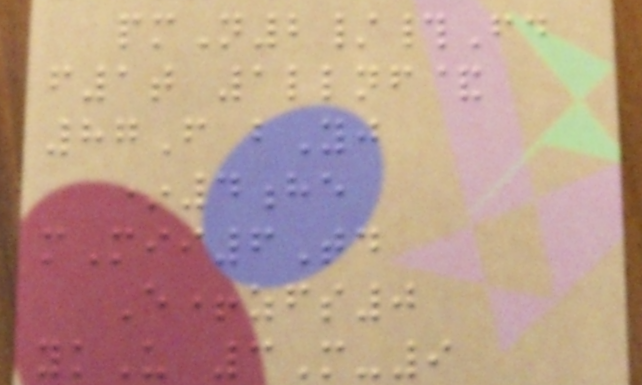pmN2/#Fd
f1t 1llnf&
87F bYj
*4he
mMii6Td
E+zfs0
ykU 3M-9
